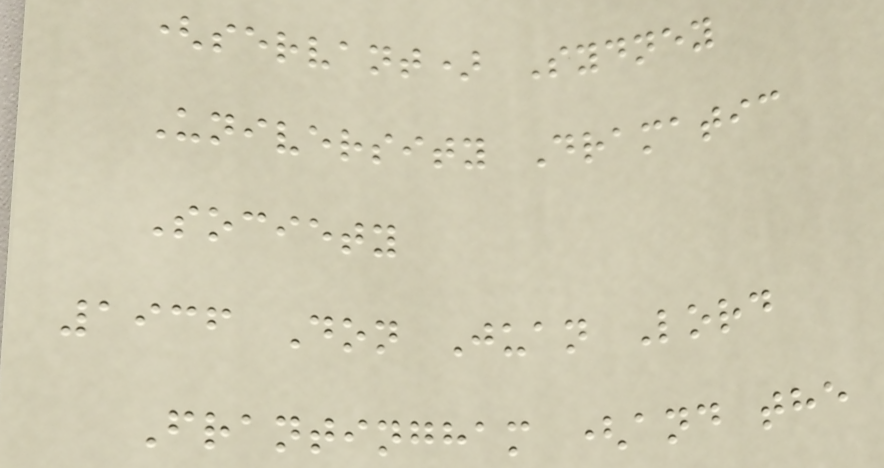(servant) Sydney
University Dramatic
Society
1936 Don Juan Lord
Frantingham (and the
